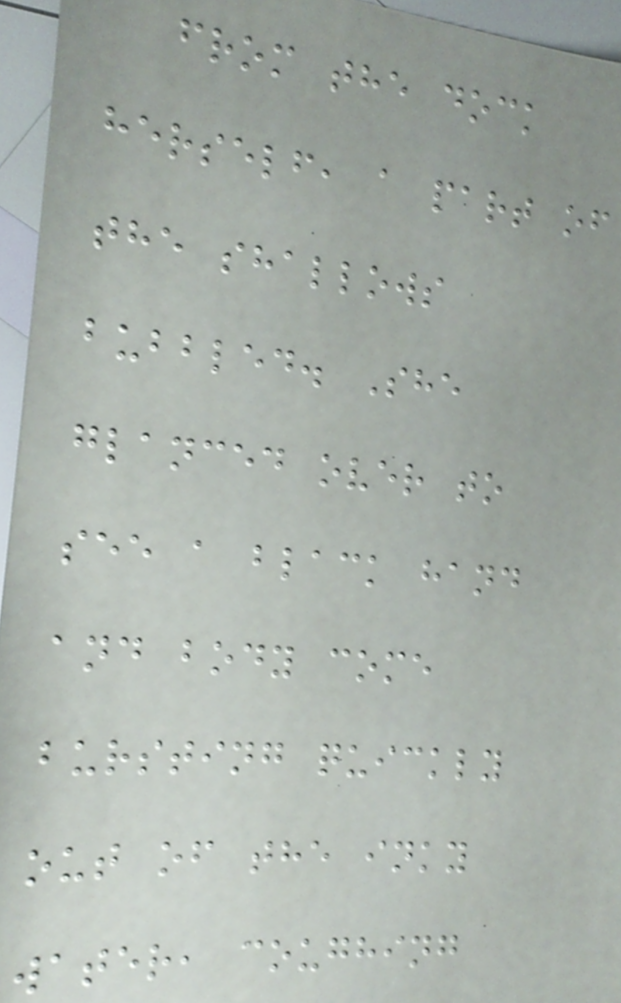from the dock
herself, a part of
the shallows
bubbled. She
glanced over to
see a black hand
and body come
bursting quickly
out of the inky
water, coughing
